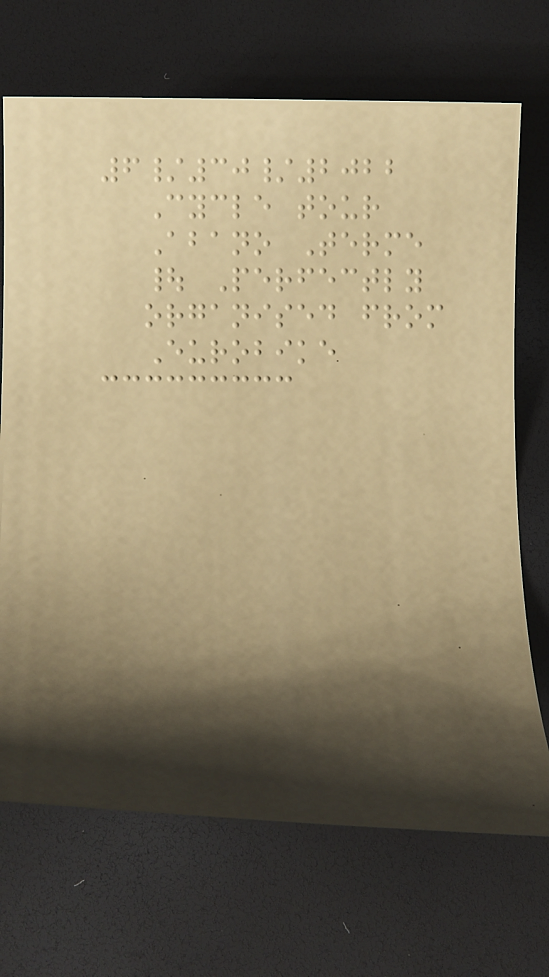6/30/2022
Cycle tour
Abano Terme
| Perfectly
organised from
Eurobike
